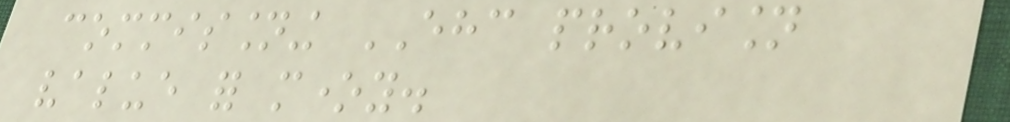commissioning EHC provision
value for money.
